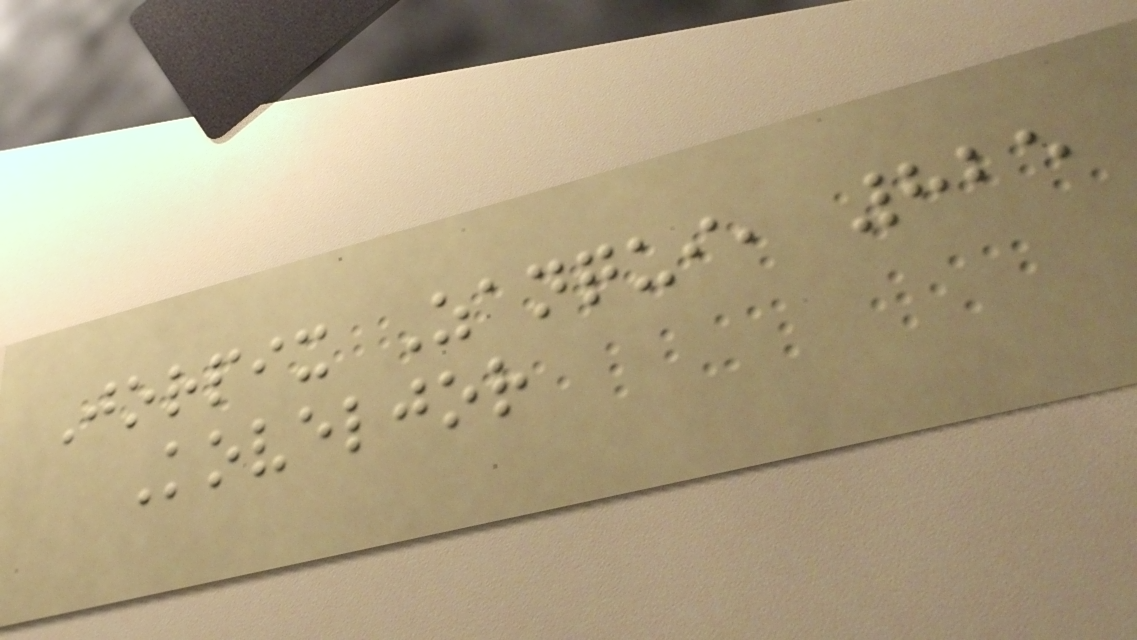Jorpix Zanqui, 825
Koveljor
